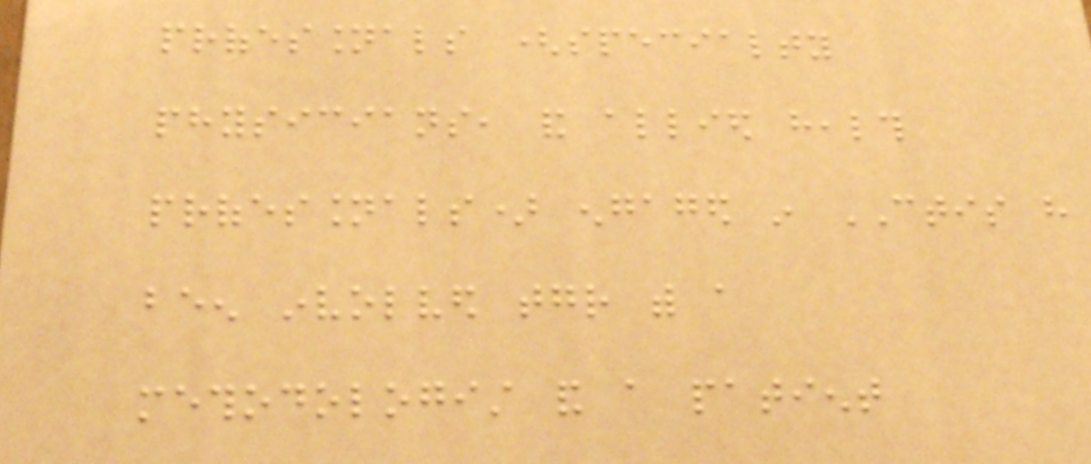professionals (specialty
physicians, and allied health
professionals) engaged in CTIS have
been involved together with a
methodologist and a patient
